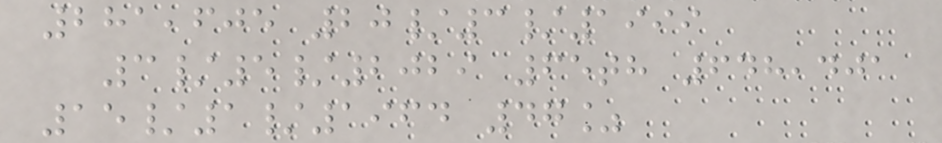281,605 20/3/1999
3/5/2029 65th 648,401
15/1/1964 47%
